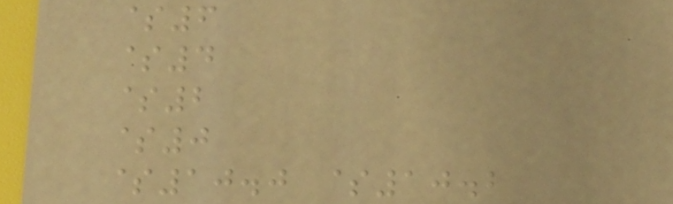$6
$4
$2
$0
$10.0 $10.2
